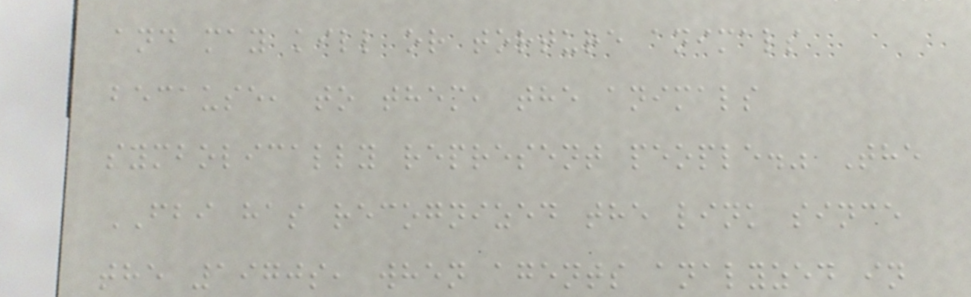and may kill or torture animals
because, to them, the animals
symbolically represent people." The
FBI has recognized the link since
the 1970s, when agents analyzed in
